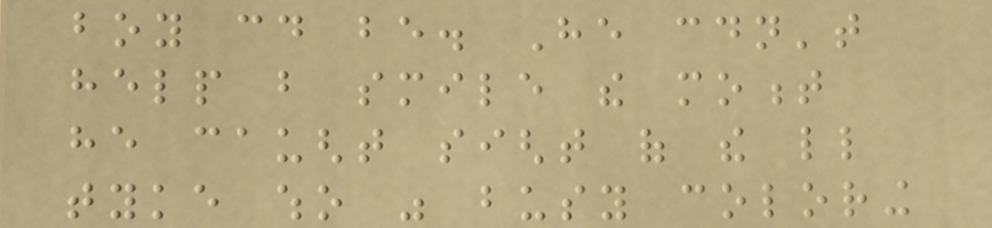boy could be. He couldn't
help but smile the moment
he caught sight of the little
tyke who was busy coloring
